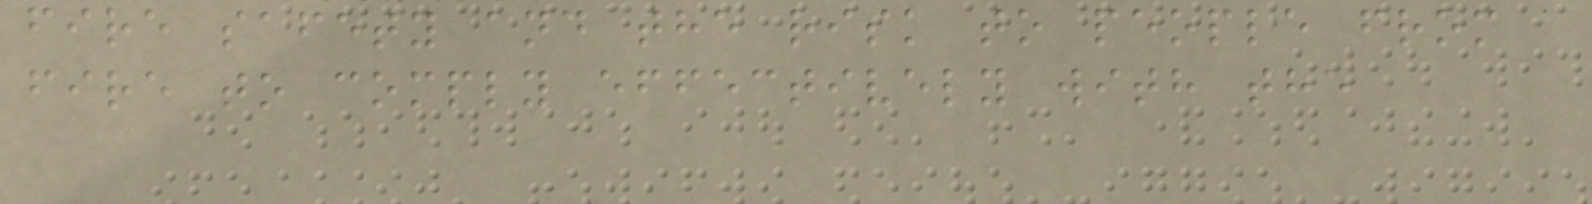fire safety and the risk to people from
fire to comply effectively with the
